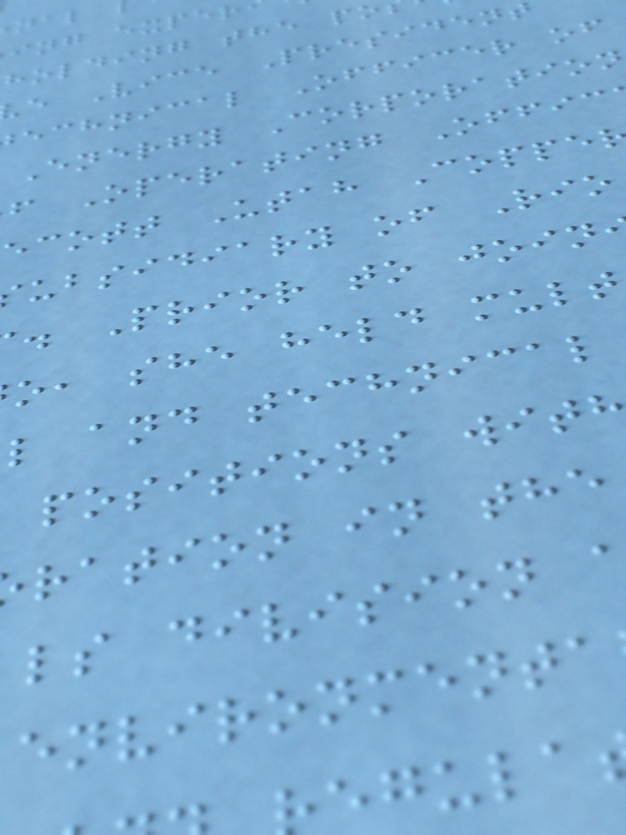ing exper
holding the po
e Vice Presiden
echnical Officer of
Energy Corporation
f Operating Offic
ecott Utah Coppe
ubsidiary of Rio
. Prior to join
o, she held mult
l and technical
positions wit
ration in the
ls division
environmenta
